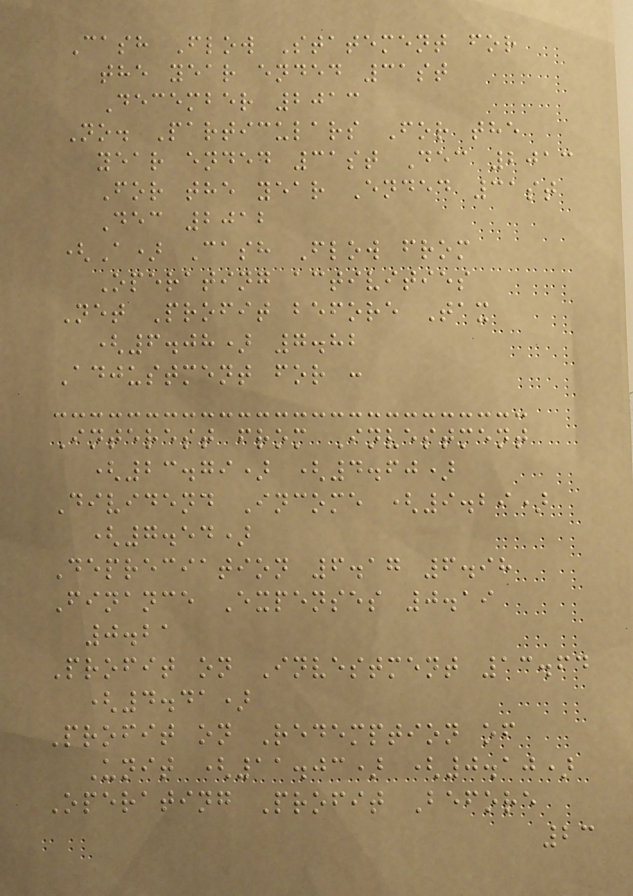Cash Flow Statement for
the year ended 31st
December 2013
No. Particulars For the
year ended 31st Dec 2013
For the year Ended 31st
Dec 2012
(A) Cash Flow from
Operating activities
Net Profit before Tax
(6.08) 7.82
Adjustment for :
Interest from Investment
(23.79) (4.60)
Dividend Income (9.29)
(7.54)
Depreciation 6.17 6.98
Finance Expenses 0.19
0.21
Profit on Investment 13.64
(4.41)
Profit on Redemption of
Unit (11.03) (0.10)
Operating Profit Before
23
